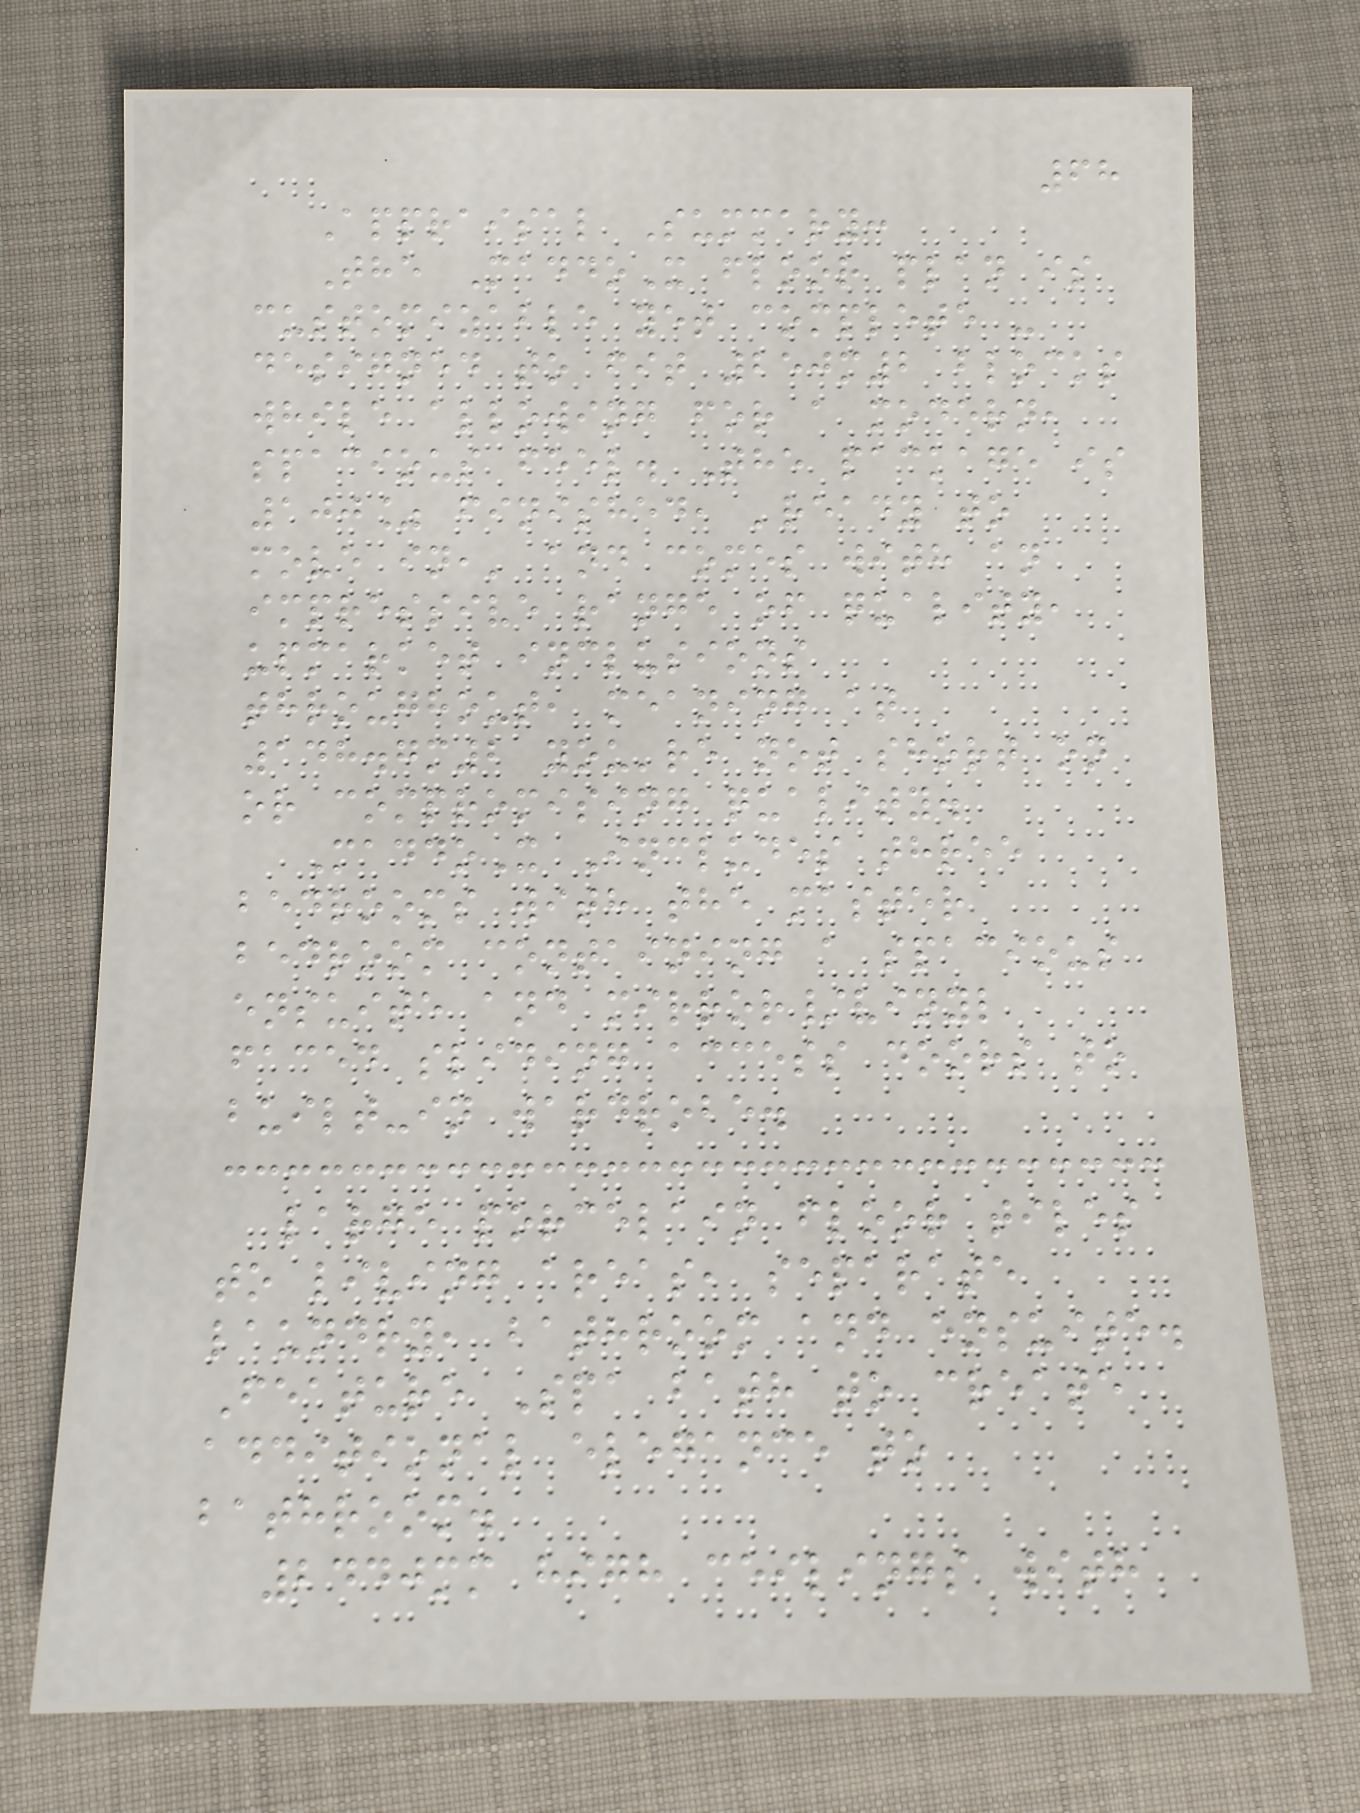68
Appraisal Summary:
The MaddoX floor plan is
customizable yet complete -
designed to fit 250m2 blocks
while allowing for a modern,
spacious feel. The package is
100% finished, 'ready to
move in,' and comes with an
impressive range of quality,
upmarket inclusions
throughout, meaning at
148.7m2 you're not short on
or compromising quality.
MaddoX Includes three
bedrooms with the master
bedroom containing a spacious
ensuite and mirror/vinyl
faced sliding access doors to
built-in wardrobe.
large porcelain floor tiles
to living areas, separate
laundry, bathroom and ensuite.
Feature Spa bath to create
additional elegance to
bathroom.
2440mm high ceilings with
